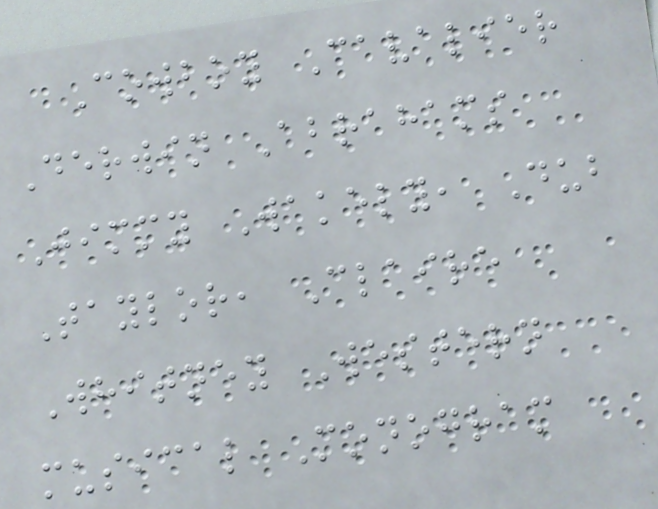Cowboy Cavalier
Derwin Abrahams
Jimmy Wakely, Dub
Taylor, Claire
Whitney Western
musical Monogram
